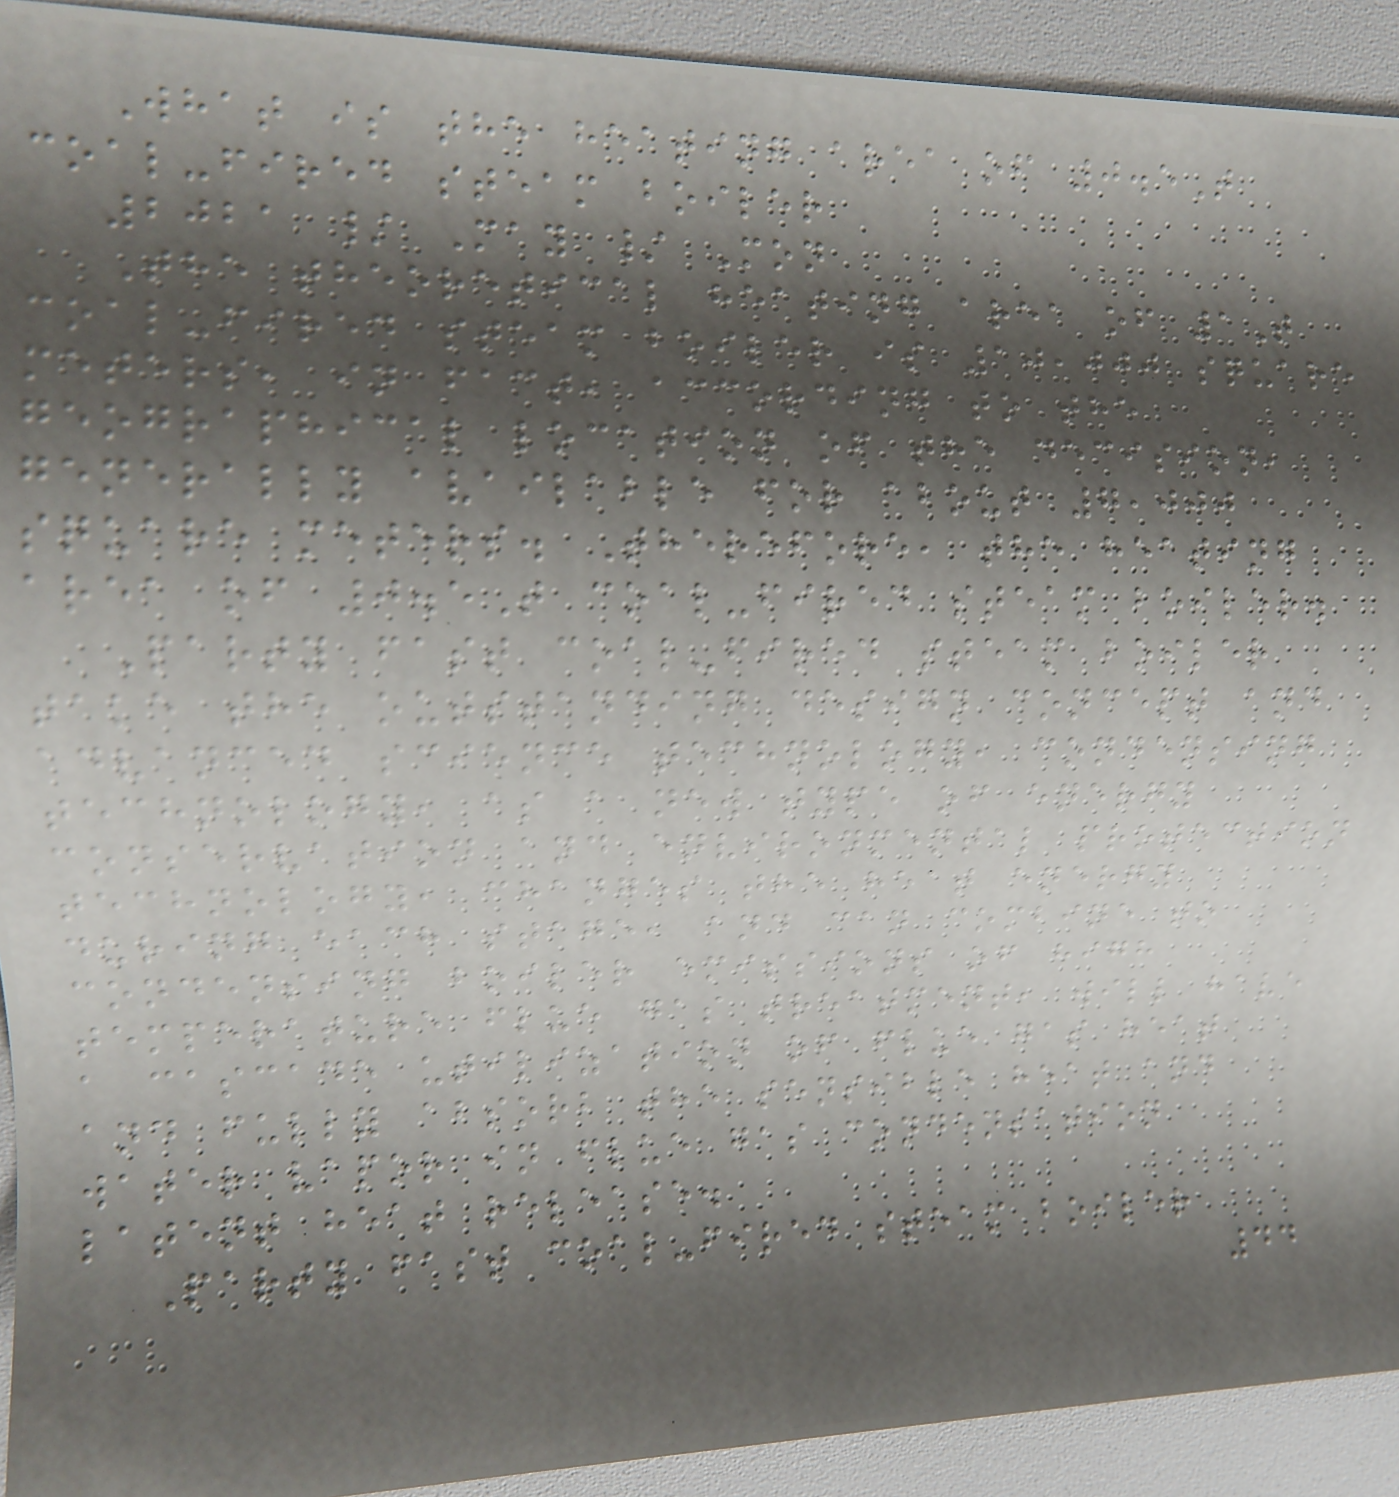What is the heating area of 0.5T
coal-fired steam boiler
2021 / May / Mon
The theoretical heating area of 1T
coal-fired steam boiler is 10,000 square
meters, in fact, according to the
geographical location of the decision,
generally available for about 7,000
square meters. Therefore, the heating
area of 0.5T coal-fired steam boiler.
Party fast coal-fired steam boiler
take the outstanding design concept and
advanced science technology, condensing
technology, as a new type of energy
conservation and environmental protection
technology, changes the heat energy
during each stage, and can combine to
condensing boiler emissions of high
temperature flue gas treatment, will have
a cascade utilization of flue gas heat
and fully absorb the sensible heat and
water vapor in flue gas condensation
latent heat release.
Party fast coal-fired steam boiler
44
